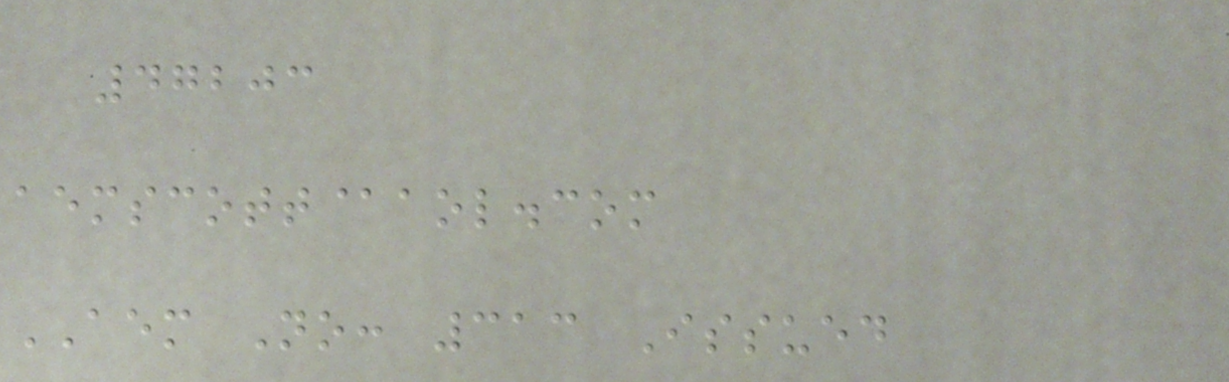47203
aemscott@aol.com
AEM No: 313 Issued
